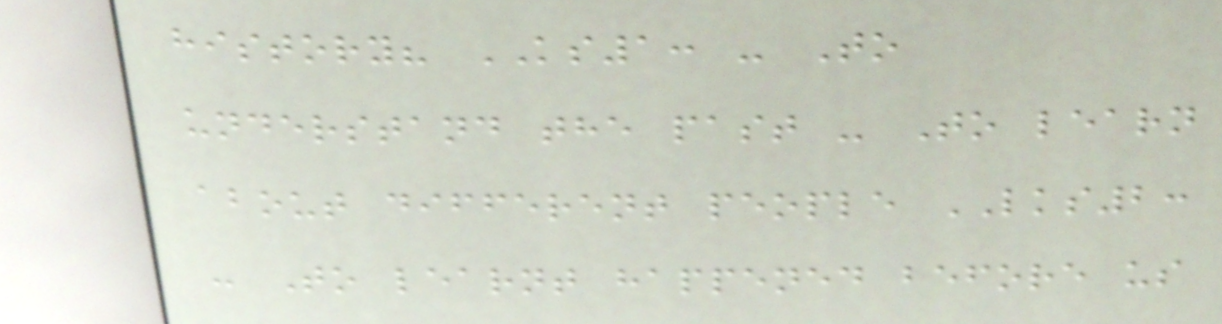history? KS1: - To
understand the past - To learn
about different people LKS2:
- To learnt happened before us
